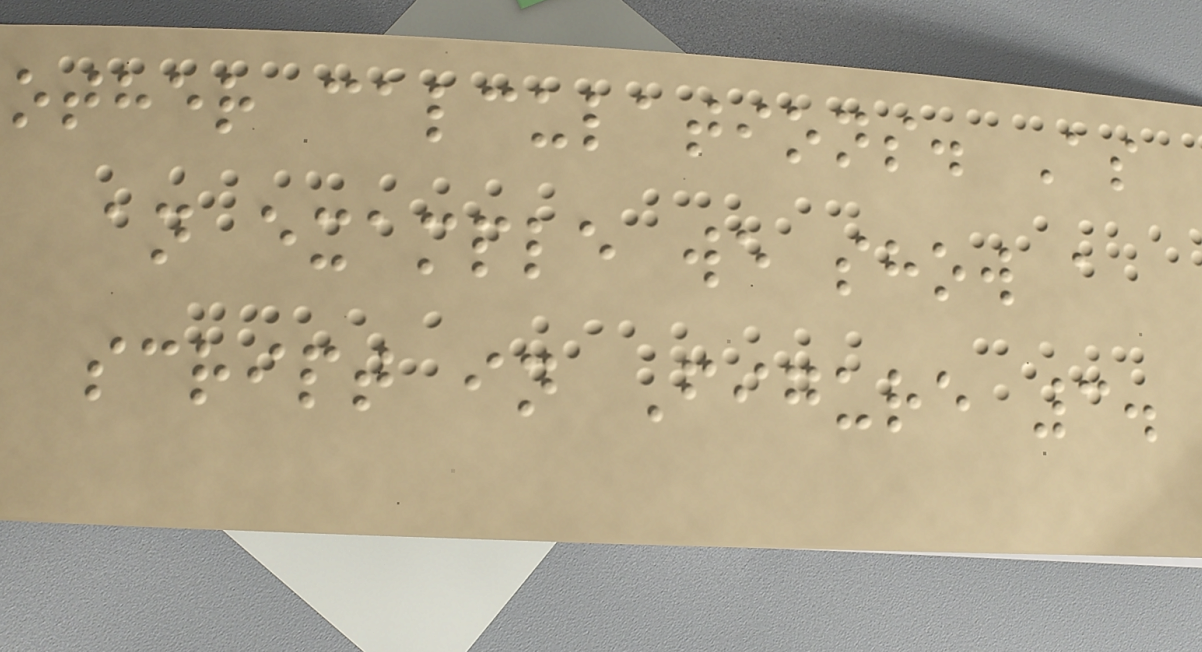other calculations. As
an example we show a
script in Figure 3.
